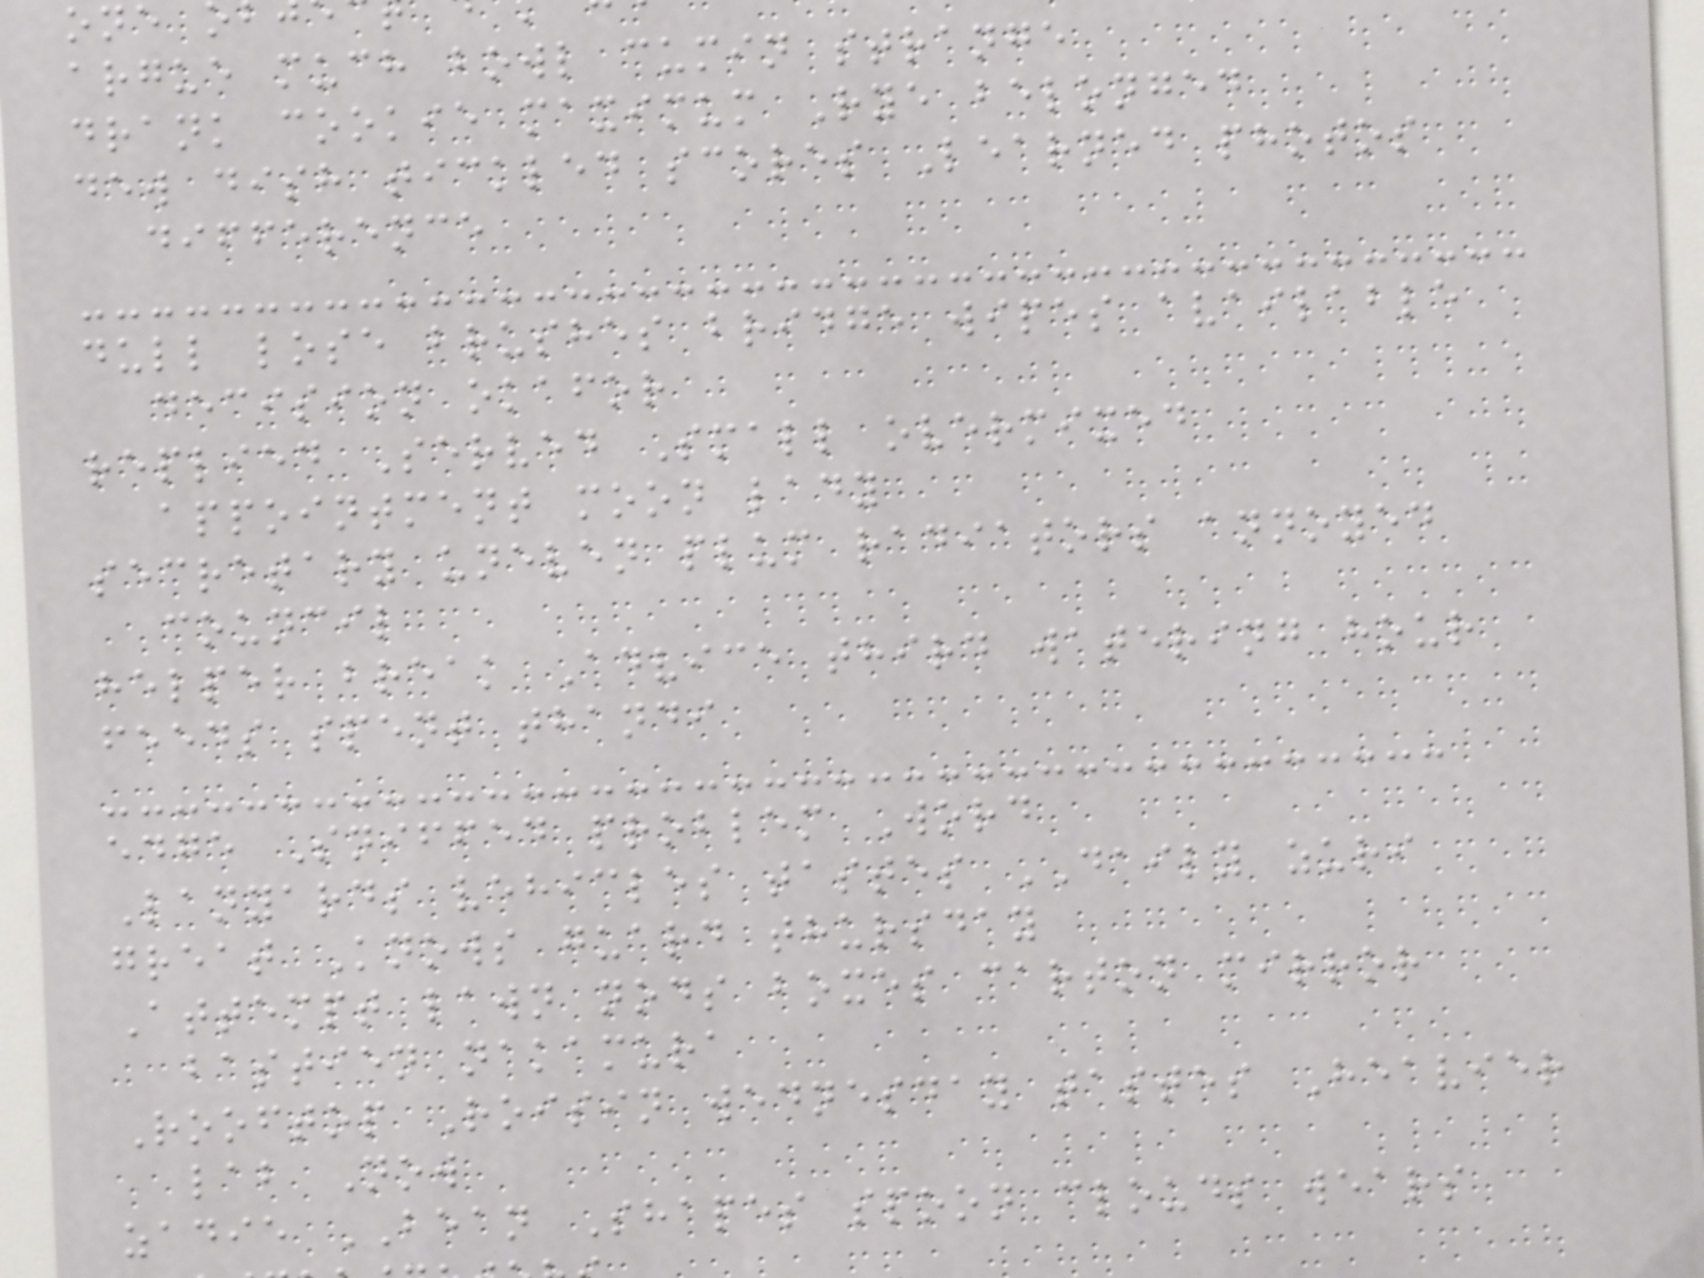argue much bowl cumin strange
drank cookie maximum Rye belonged
dew dish tickled scores Learned photos
difference
dull lose brushes bridge wipes available
decision okafor
replied Served Small overmixed
appointment moon lady
secretary uneven plum radiators annoyed
council
helper break Advice third watering hour
feeds spent thandi
edge Sniffed problem Word
Lanyards vehicles tastes DAILY zuri
great Knows guard thursday
Attempt lawn nods boxes carton mirror
bastien nakamura
Rooftop Roisin wednesday tastes Heavier
lab Now
zadie BEAN Shapes spoon clouds wears
